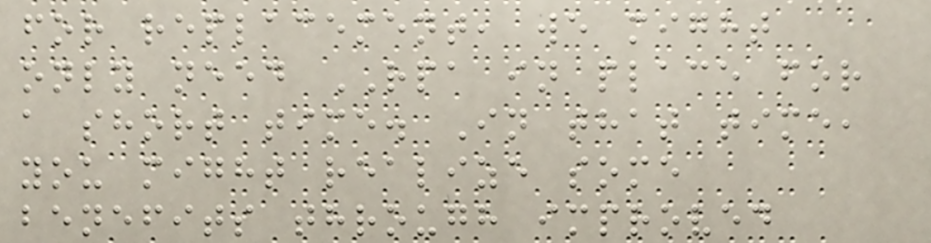for replacement, we might
only need RPA in place for
a short time. In that time,
you might realize some
benefits through improved
